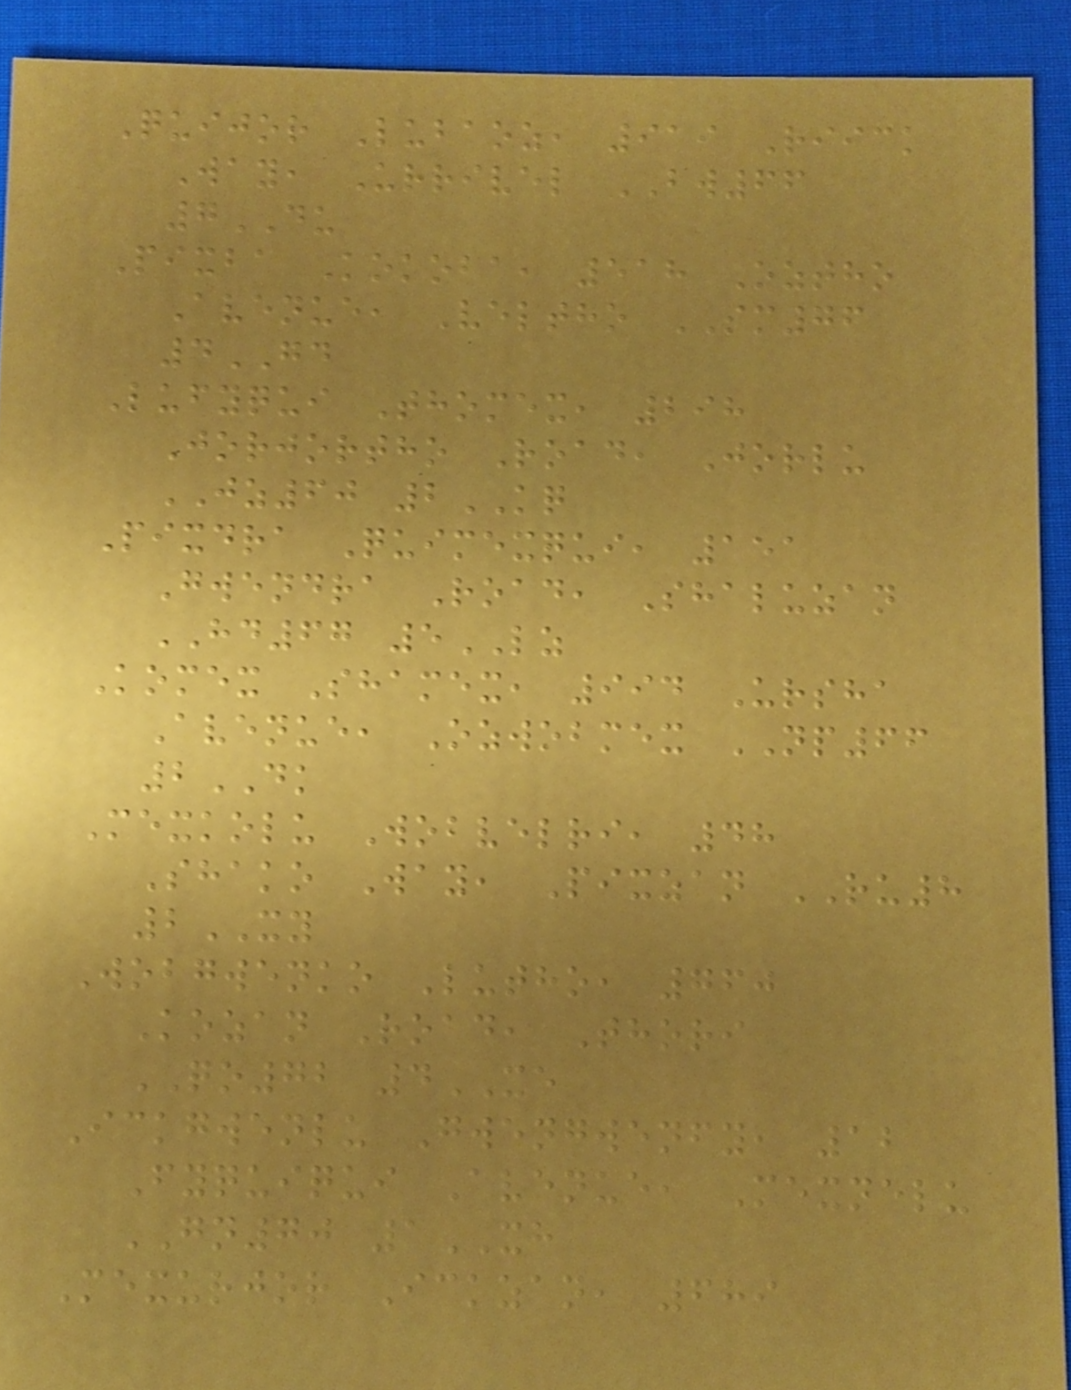Quijor Lubaoz, 919 Riick
Way, Urrivel BW66
7DU
Pixba Kokoba, 518 Oztho
Avenue, Veltho SM76
4GD
Lufyqui Thomex, 298
Jorjortho Road, Jorlu
JZ60 2KQ
Pixdra Quimexqui, 151
Gwendra Road, Shaluzan
HD67 5LZ
Komex Shamex, 994 Ursha
Avenue, Ozwobmex NP66
2DK
Mexkolu Wobvelri, 48
Shako Way, Pixzan RU8
2XY
Wobgwenko Lutho, 760
Kozan Road, Thori
QO72 4XE
Ickgwenlu Gwengwenfy, 12
Fyquiqui Avenue, Mexnelu
GN70 1XH
Mexurjor Ickzan, 689
